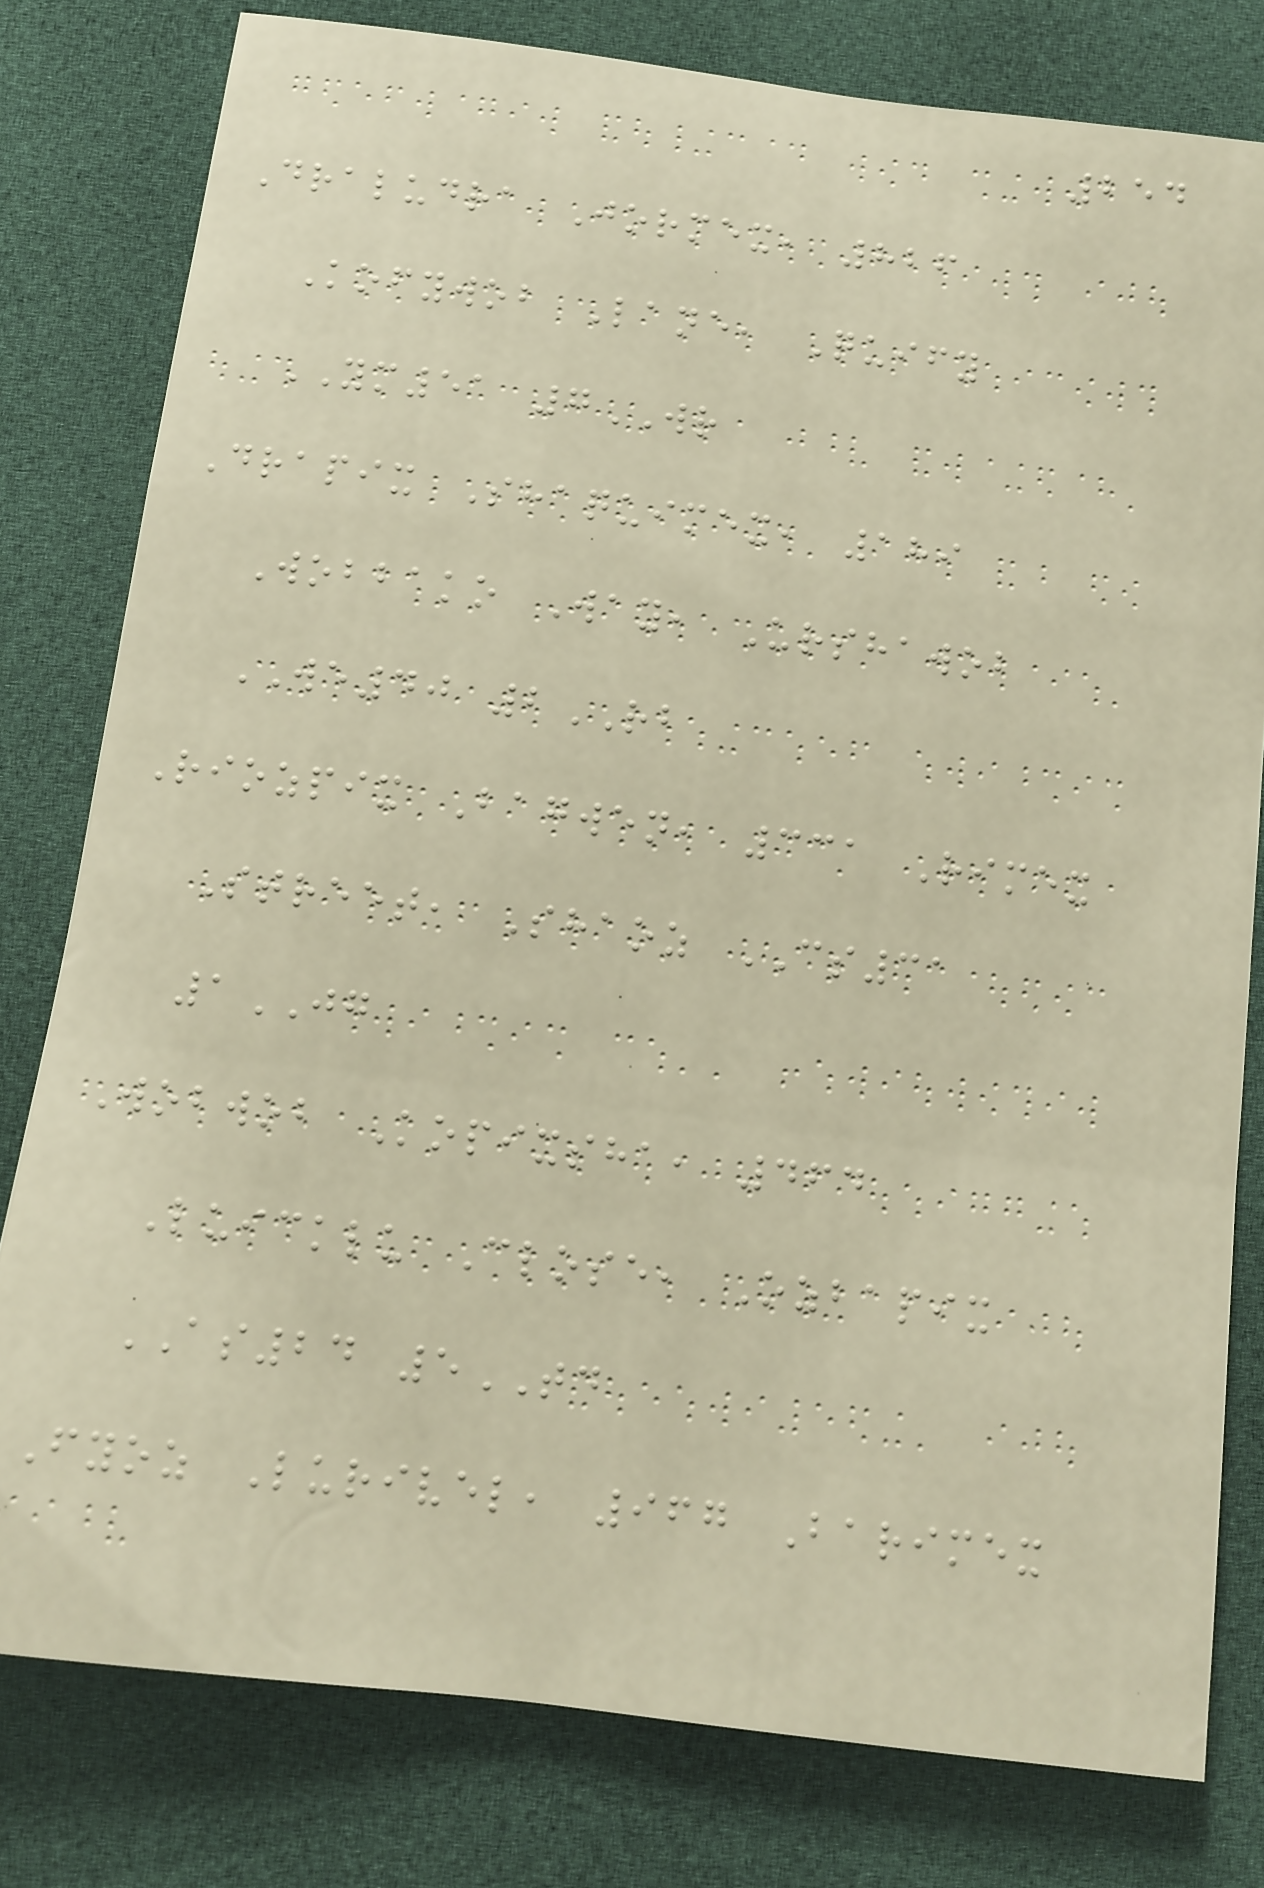254
Draludra Jormex, 826
Kofywob Lane, Quify
YM51 7WR
Drapix Shaquimex, 189
Wobbako Way, Urshawob
WE40 2RB
Riozpix Bagwen, 331 Rimex
Street, Shaoz CS31
1JG
Wobwob Kopixsha, 464
Luicklu Close, Ozbapix
AS24 5TD
Fyoz Lurivel, 967 Barimex
